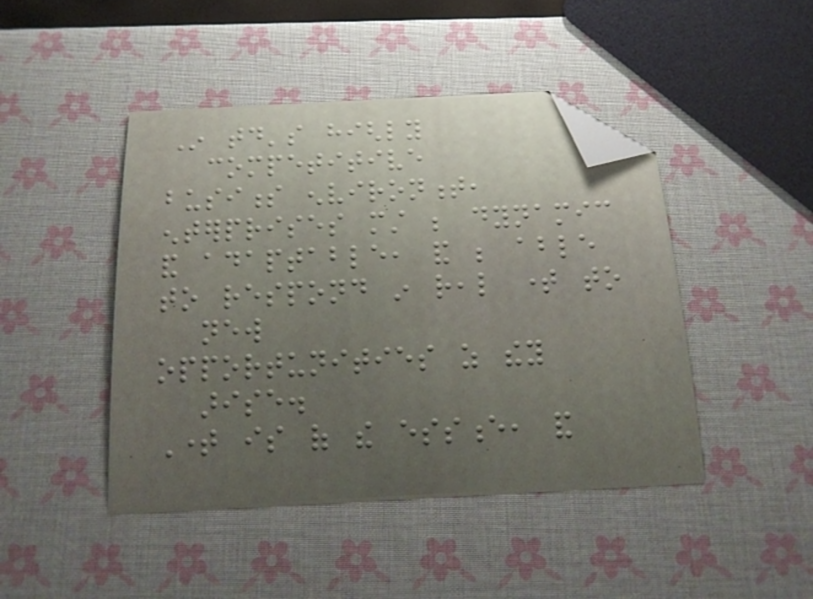In today's highly
competitive
business environment,
enterprises must be dynamic
and adaptable, and be able
to respond in real time to
new
opportunities as they
arise.
Time is of the essence, and
